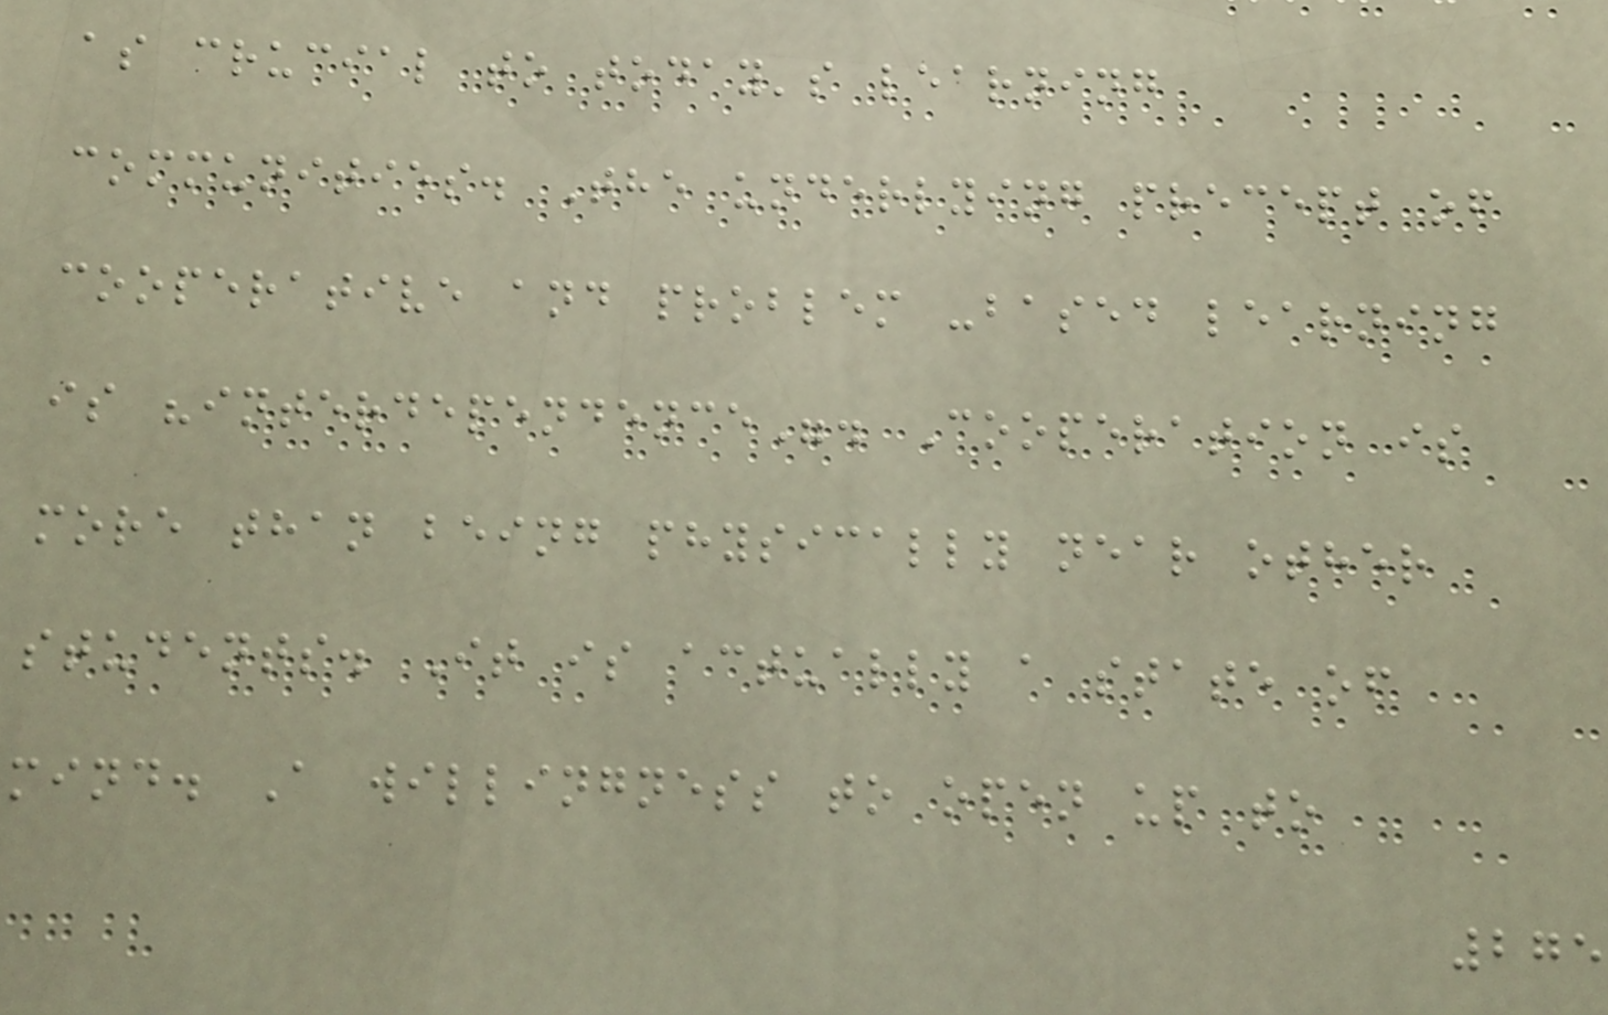as crucial to today's learning
communities. The underlying precept of
cooperative and problem -based learning
is "interdependence". Cooperation is
more than being physically near other
students. It is actually a state of
mind. A willingness to open up to
275
